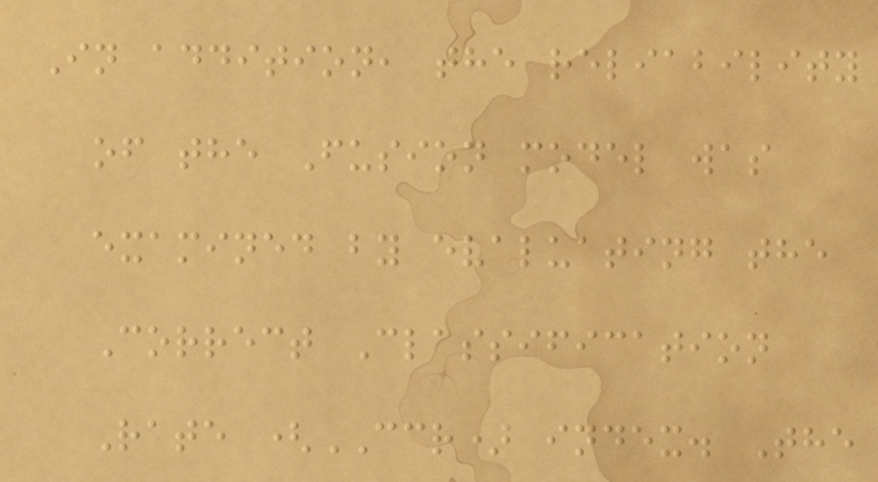In addition, the reliability
of the Fusion model was
examined by evaluating the
Correct Classification
Rate (CCR) index. The
